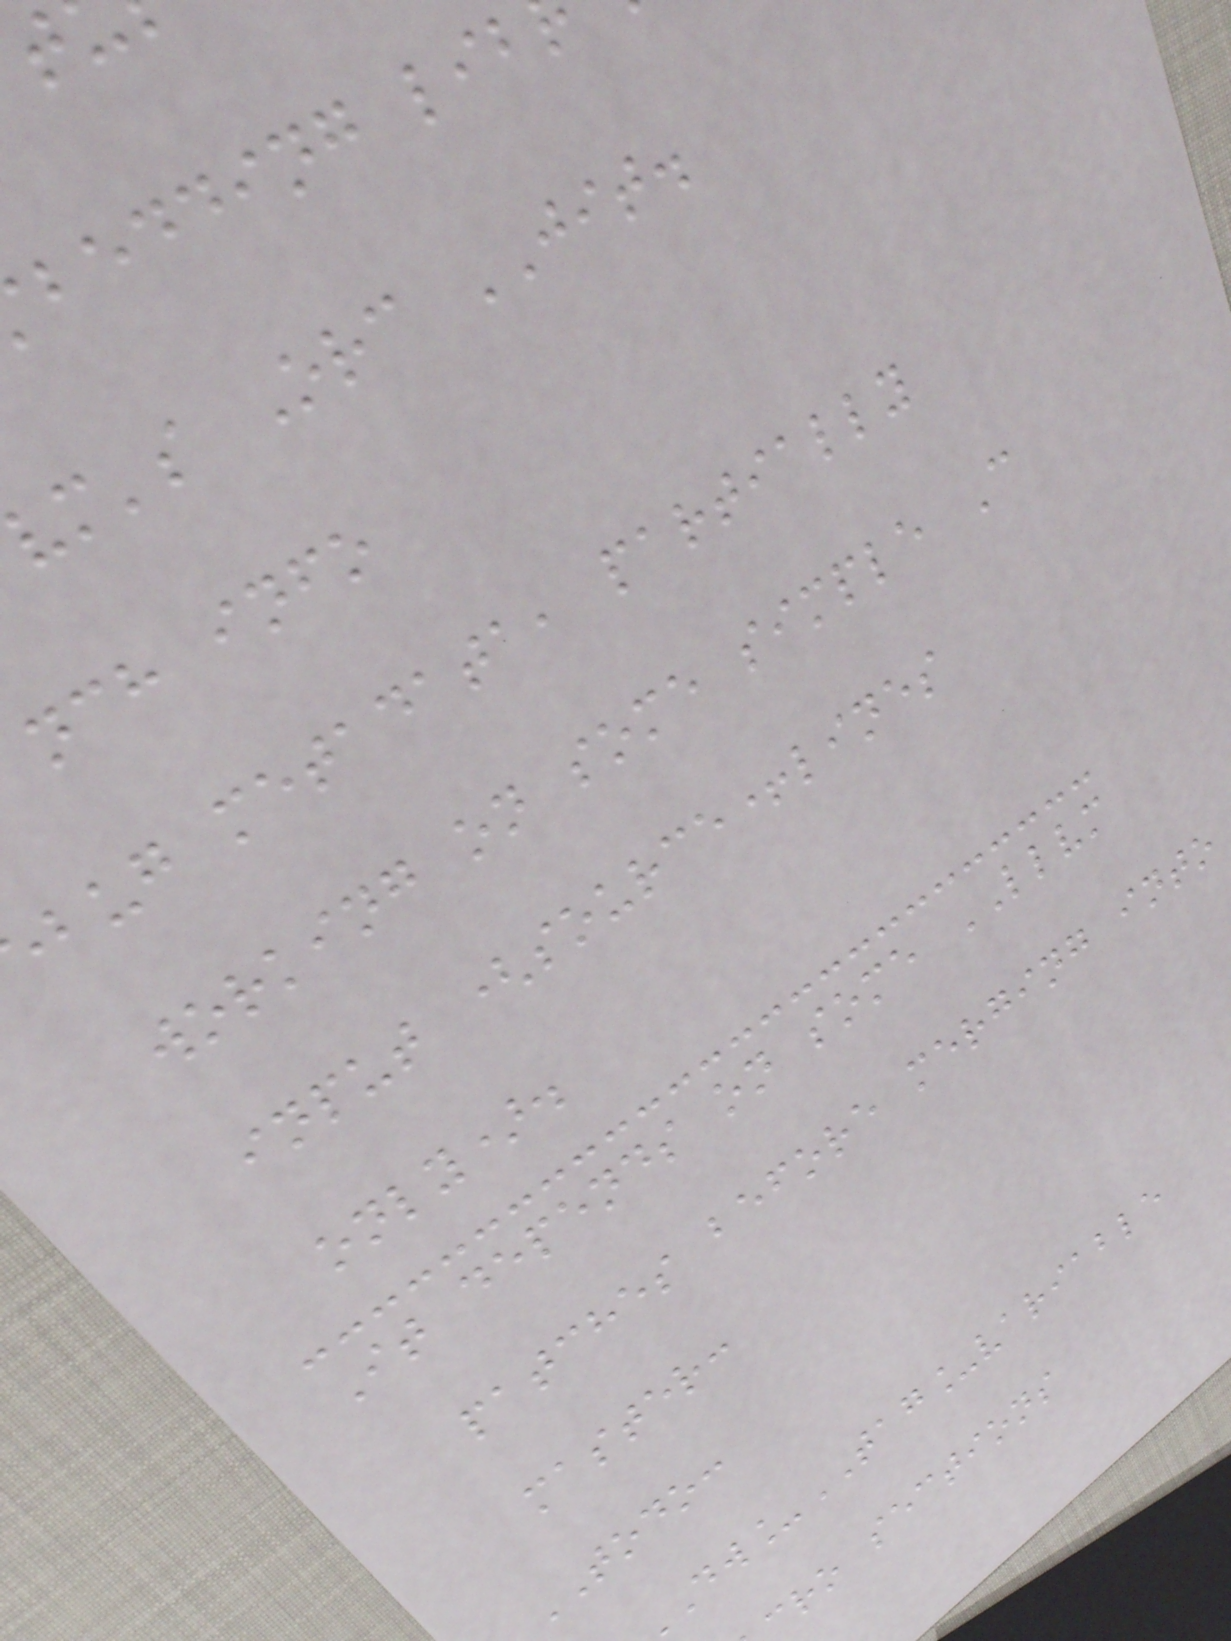bedding lib
vm's Orc JIT.
nch info
bug metadata, partially
working on some simple C
input (source+lines
only).
It depends on some LLVM
patches before merging into
master:
TODO:
_TAG_variable
cro sections
